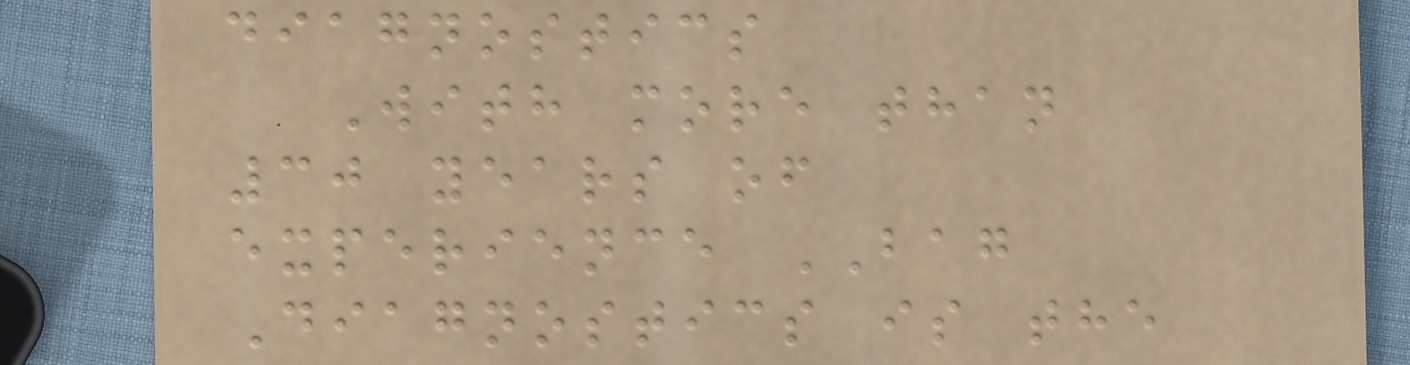diagnostics
With more than
30 years of
experience BAG
Diagnostics is the
